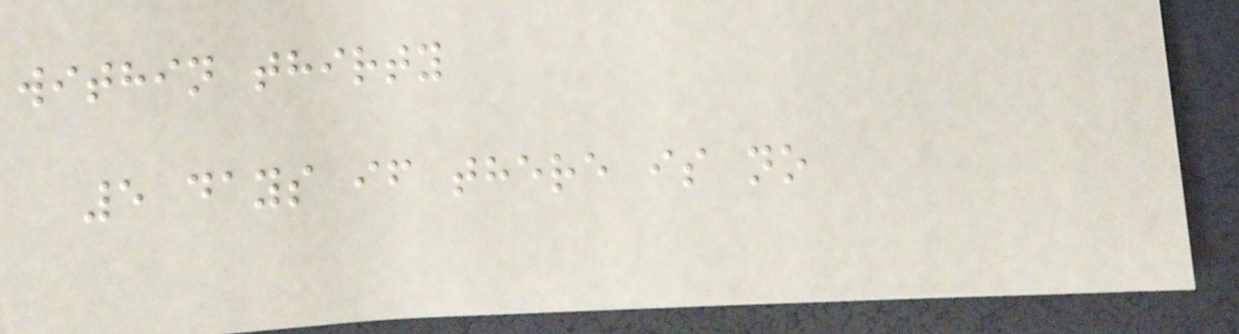within thirty
5 days if there is no
